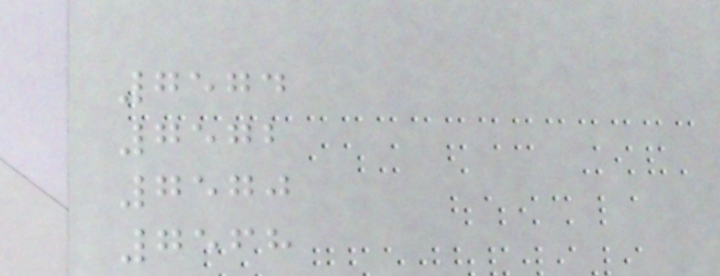7574
7572
7570
7568
